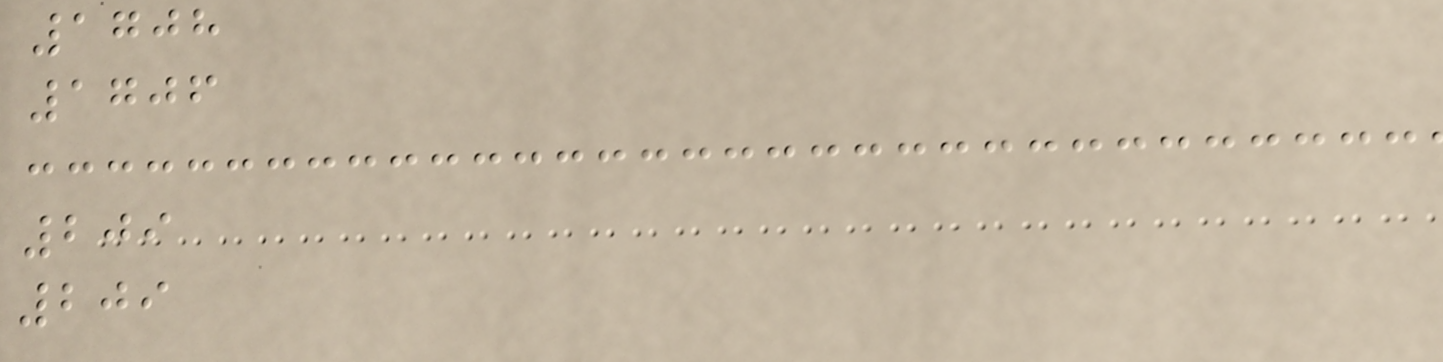1708
1706
209
209
